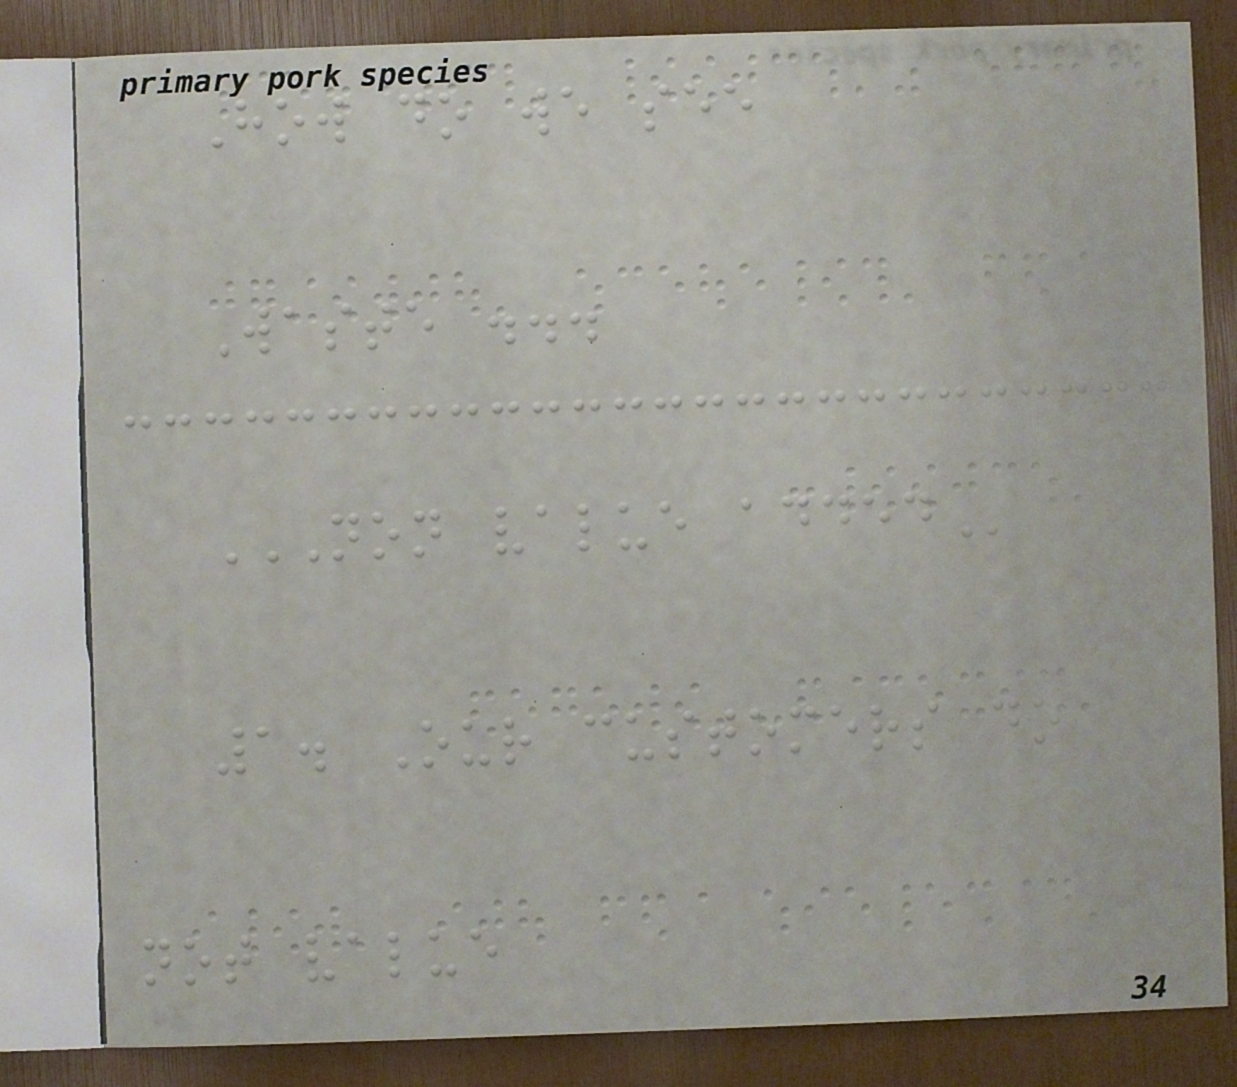How do we see
Waste ...
NON VALUE ADDED
1. Our customers do
not value
